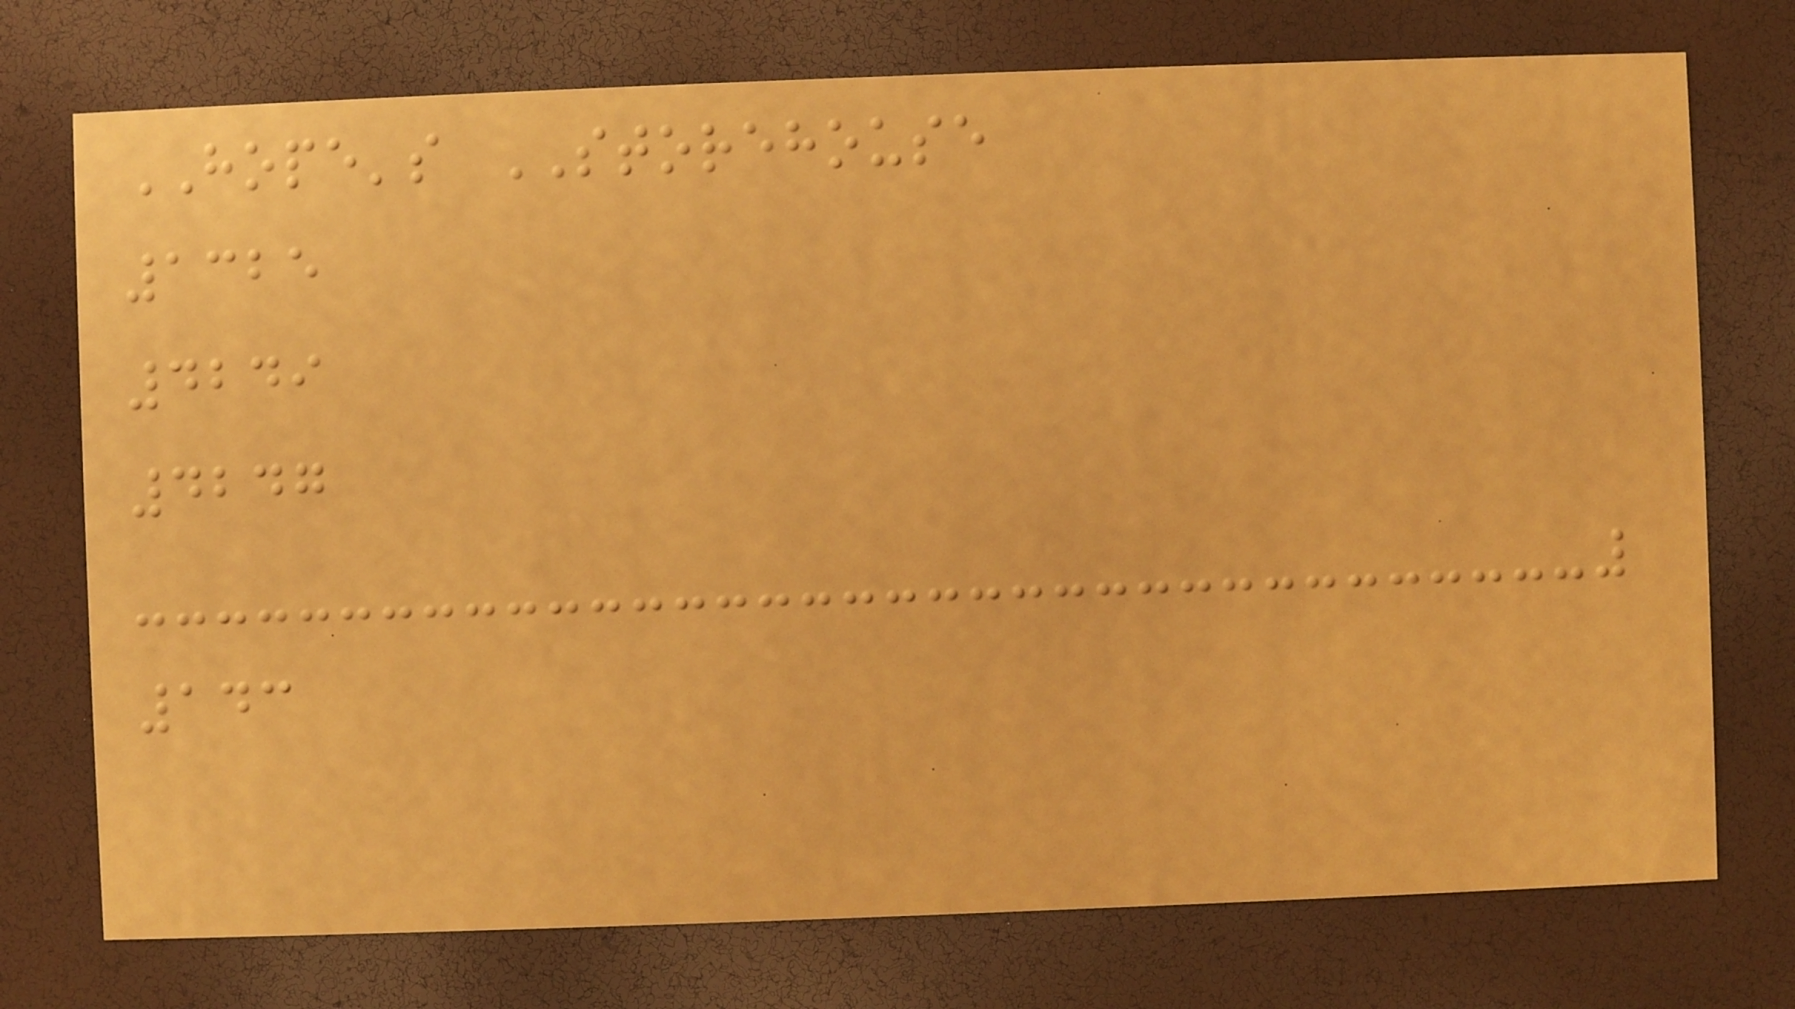HOPE's STOREHOUSE
1325
4249
4247
143
